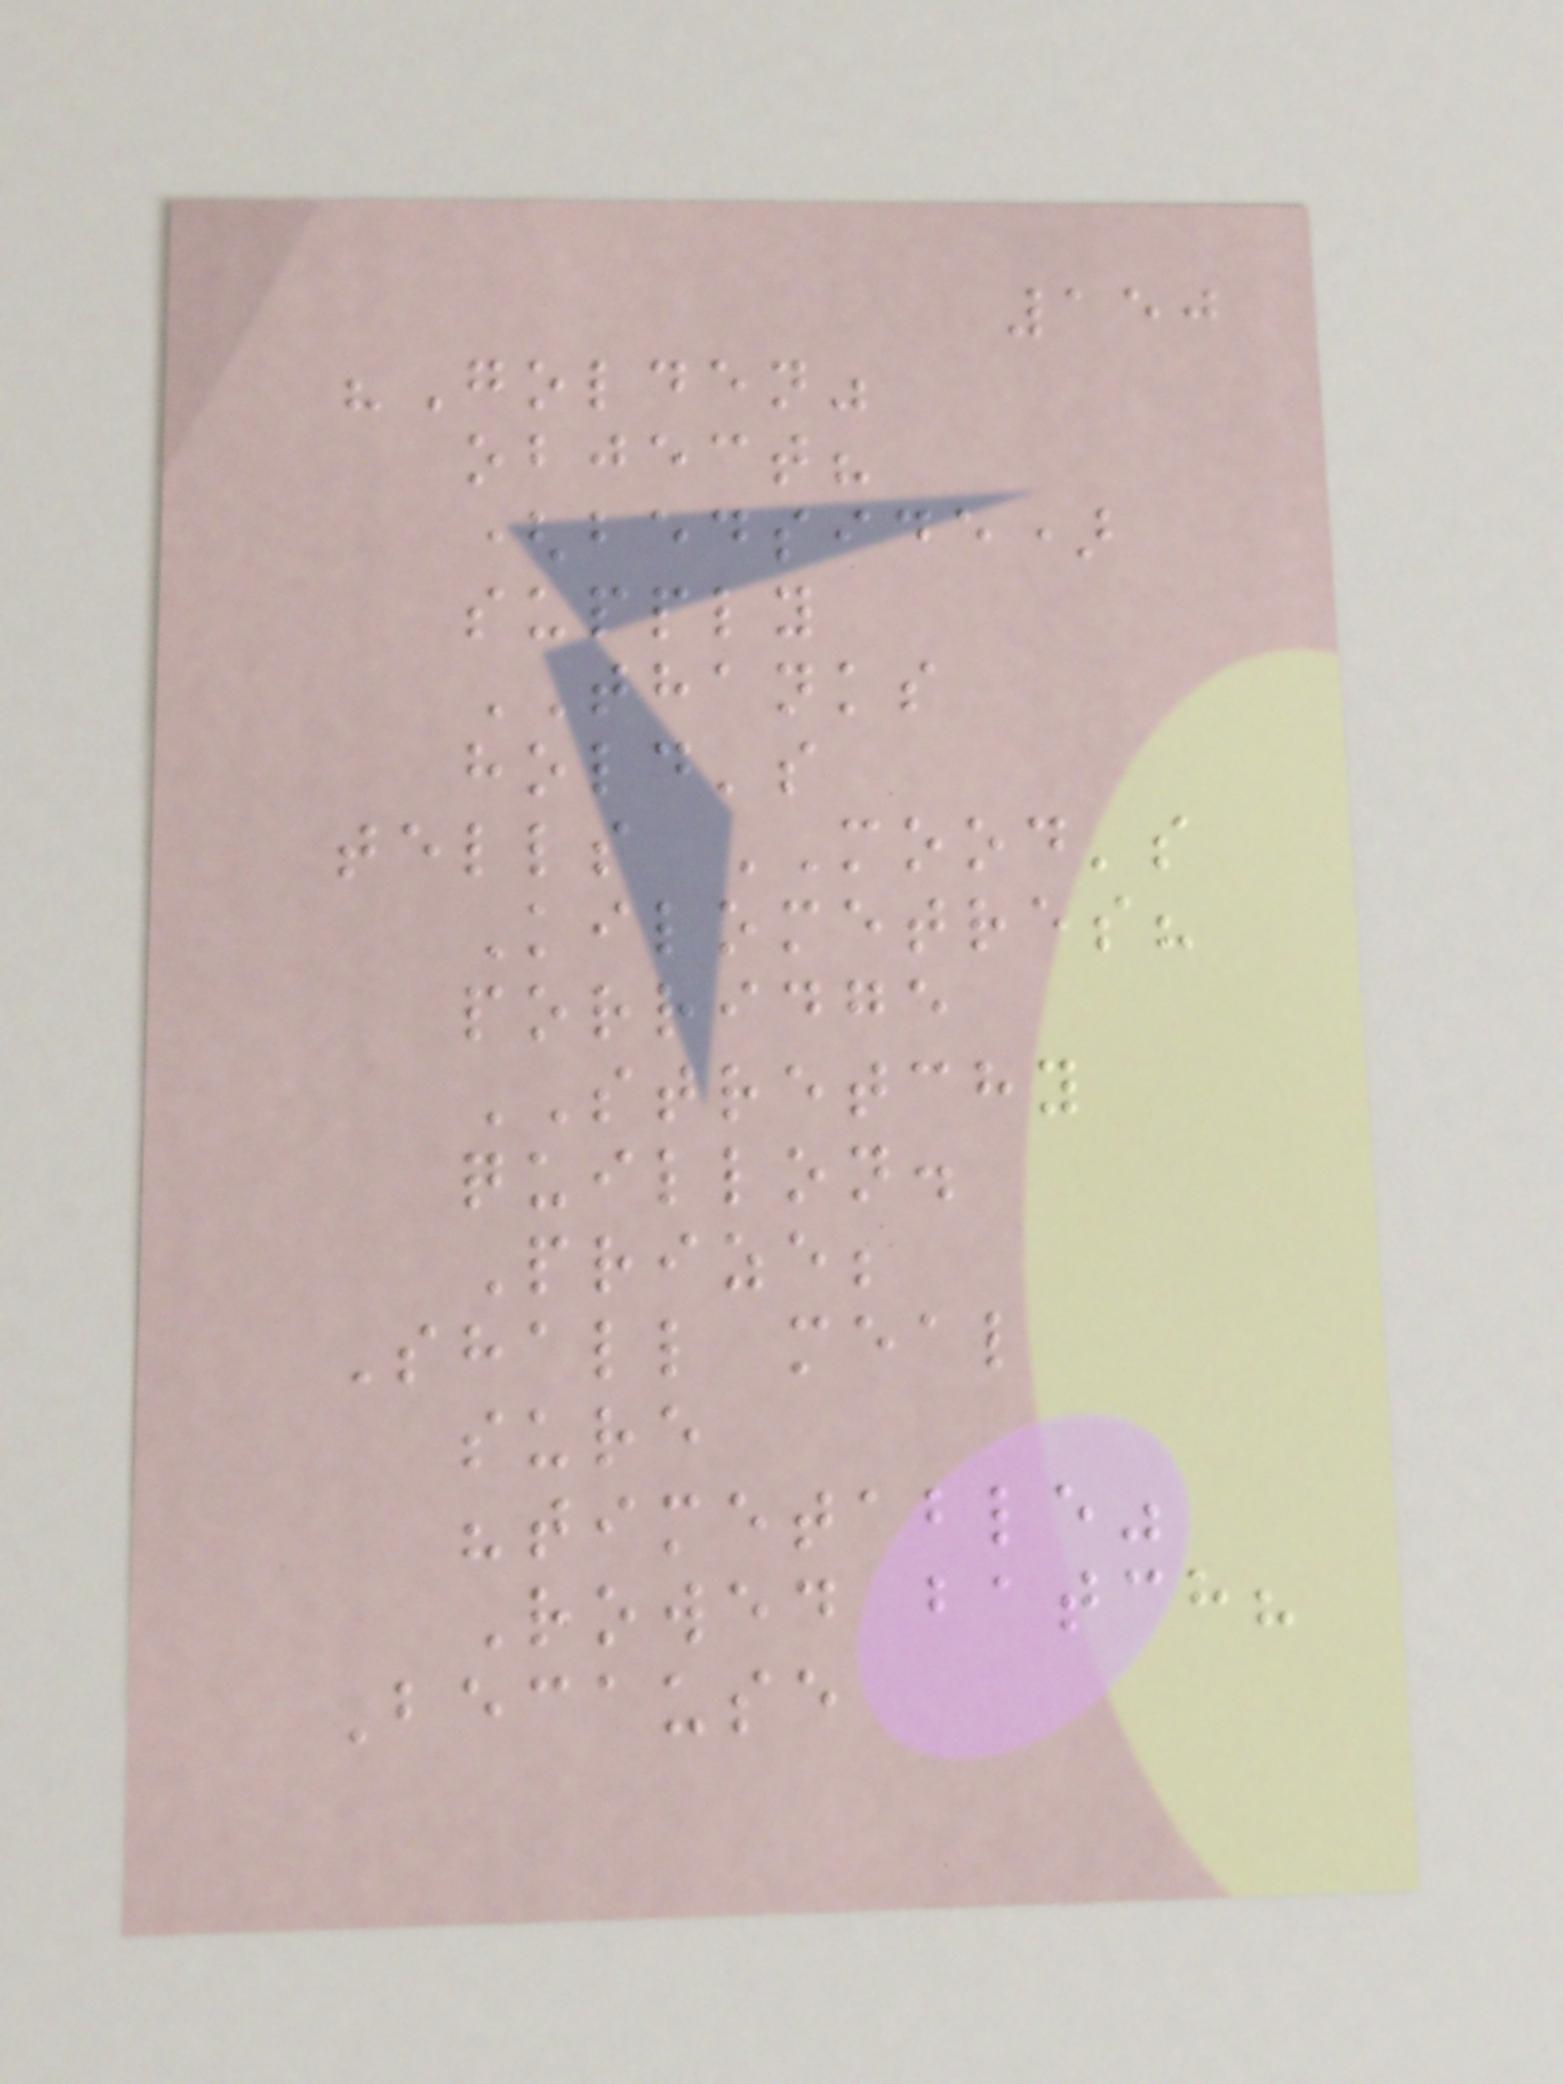150
"Golden"
object?
(bedside)
supply
THANKS
hold's
tells MOOD's
Kilometres?
porridge
STRETCHY
quillon.
Prize;
Shall meal
sure
"timetable"
Rowed batch?
Because
